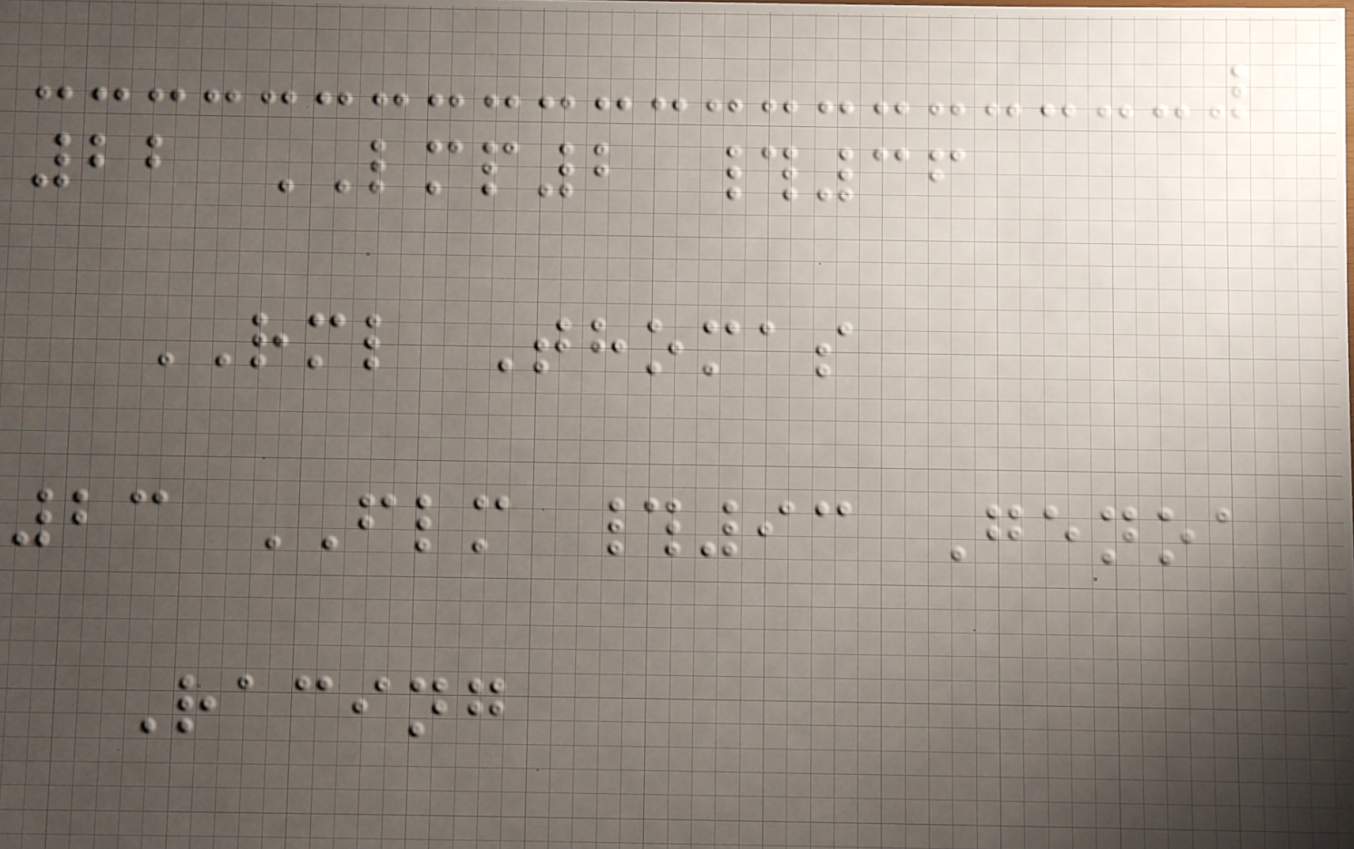22 LMP2 #36
RML Thomas
23 FLM #93 Genoa
Racing
